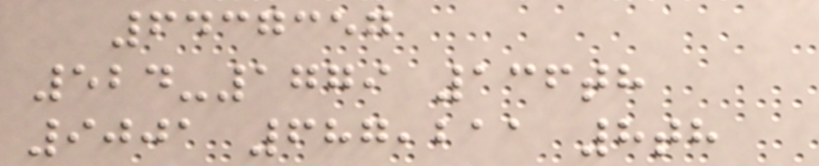6437357
524-1779 136th
9001 687,211 8th
